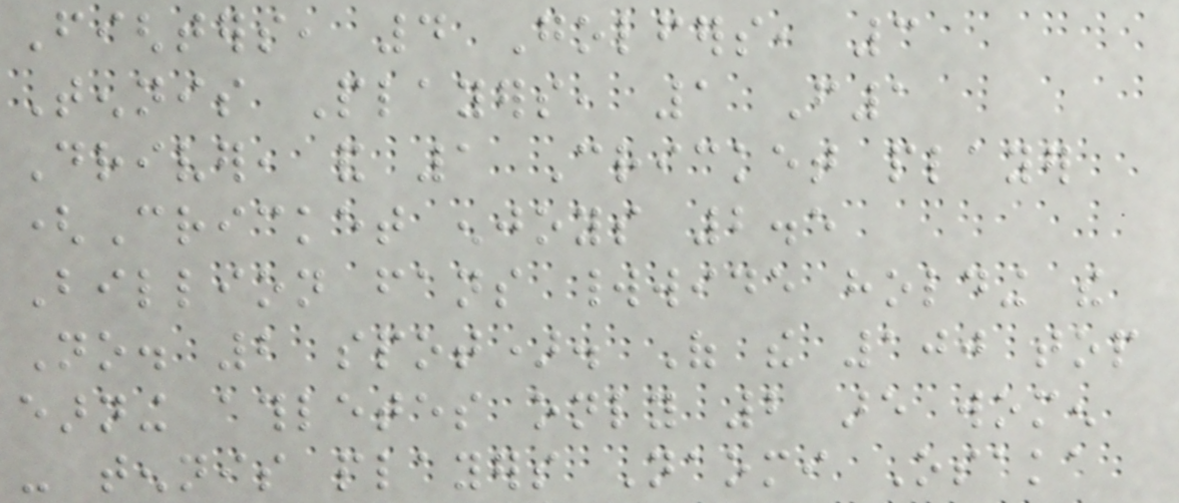Fighters, 4 Golfers, 3
Tennis Players, 1 F1
Driver, and 1 Cricket player
(Cricket enjoys 2.5
Billion fans worldwide holding the
No. 2 spot). Of the 100 top
earning athletes only 2 are women
- tennis players Naomi Osaka
